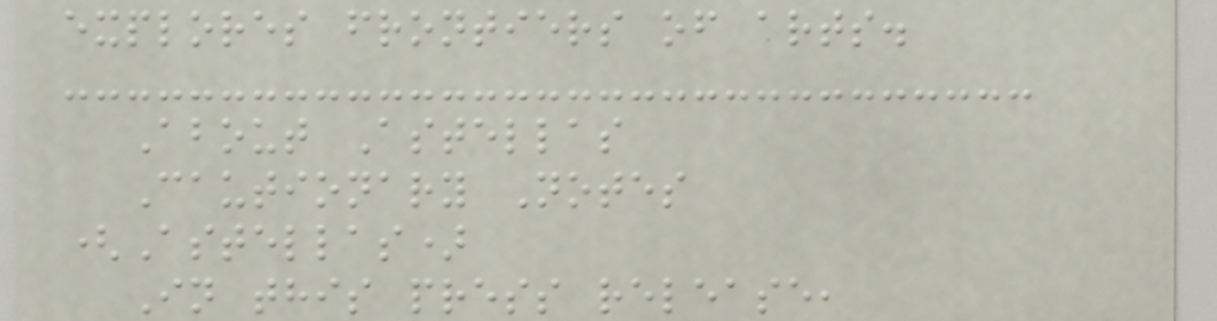explores frontiers of arts.
About Astellas
Cautionary Notes
(Astellas)
In this press release,
